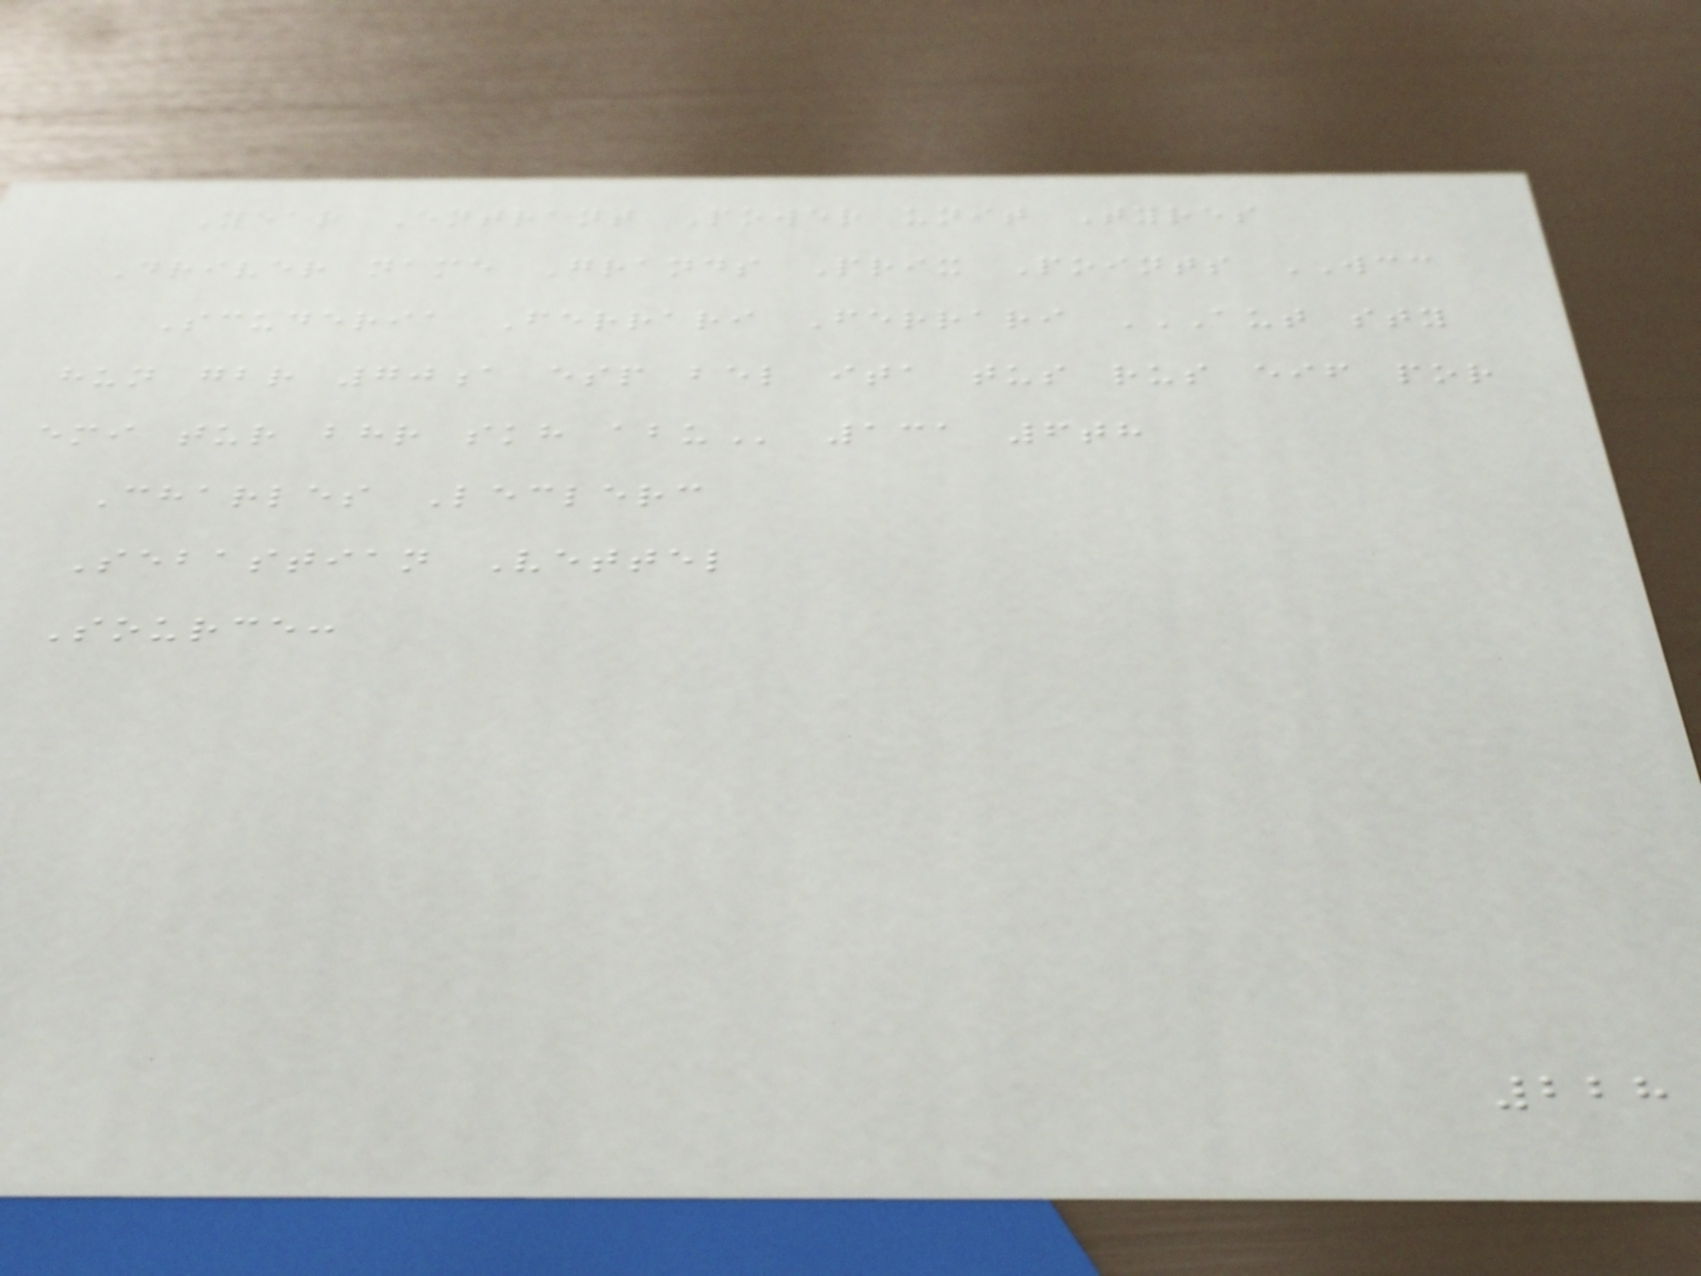Year Entrant Power unit Tyres
Driver name Grands Prix Points WCC
Scuderia Ferrari Ferrari AUT STY
HUN GBR 70A ESP BEL ITA TUS RUS EIF POR
EMI TUR BHR SKH ABU 131 6th
Charles Leclerc
Sebastian Vettel
Source:
228
